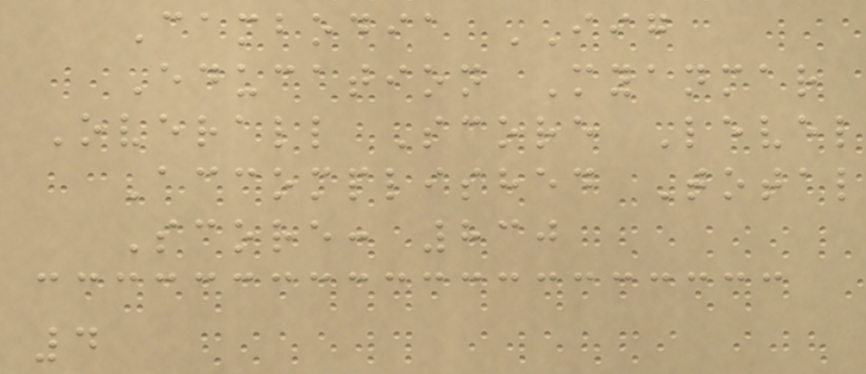Cambodia IIG
Education Myanmar
Overall Score Level
Accomplished Total
Score: 830
4
